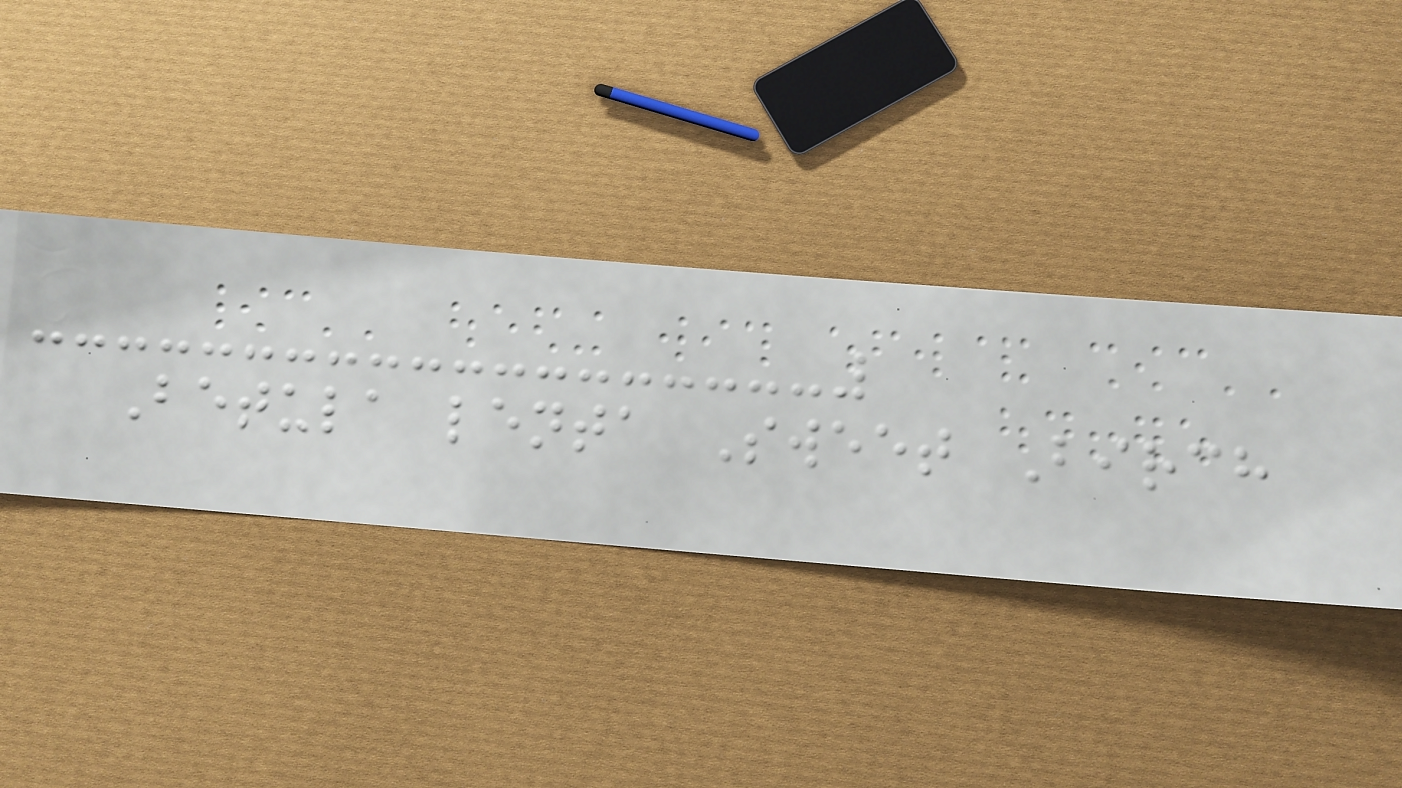Betula lenta Sweet Birch
